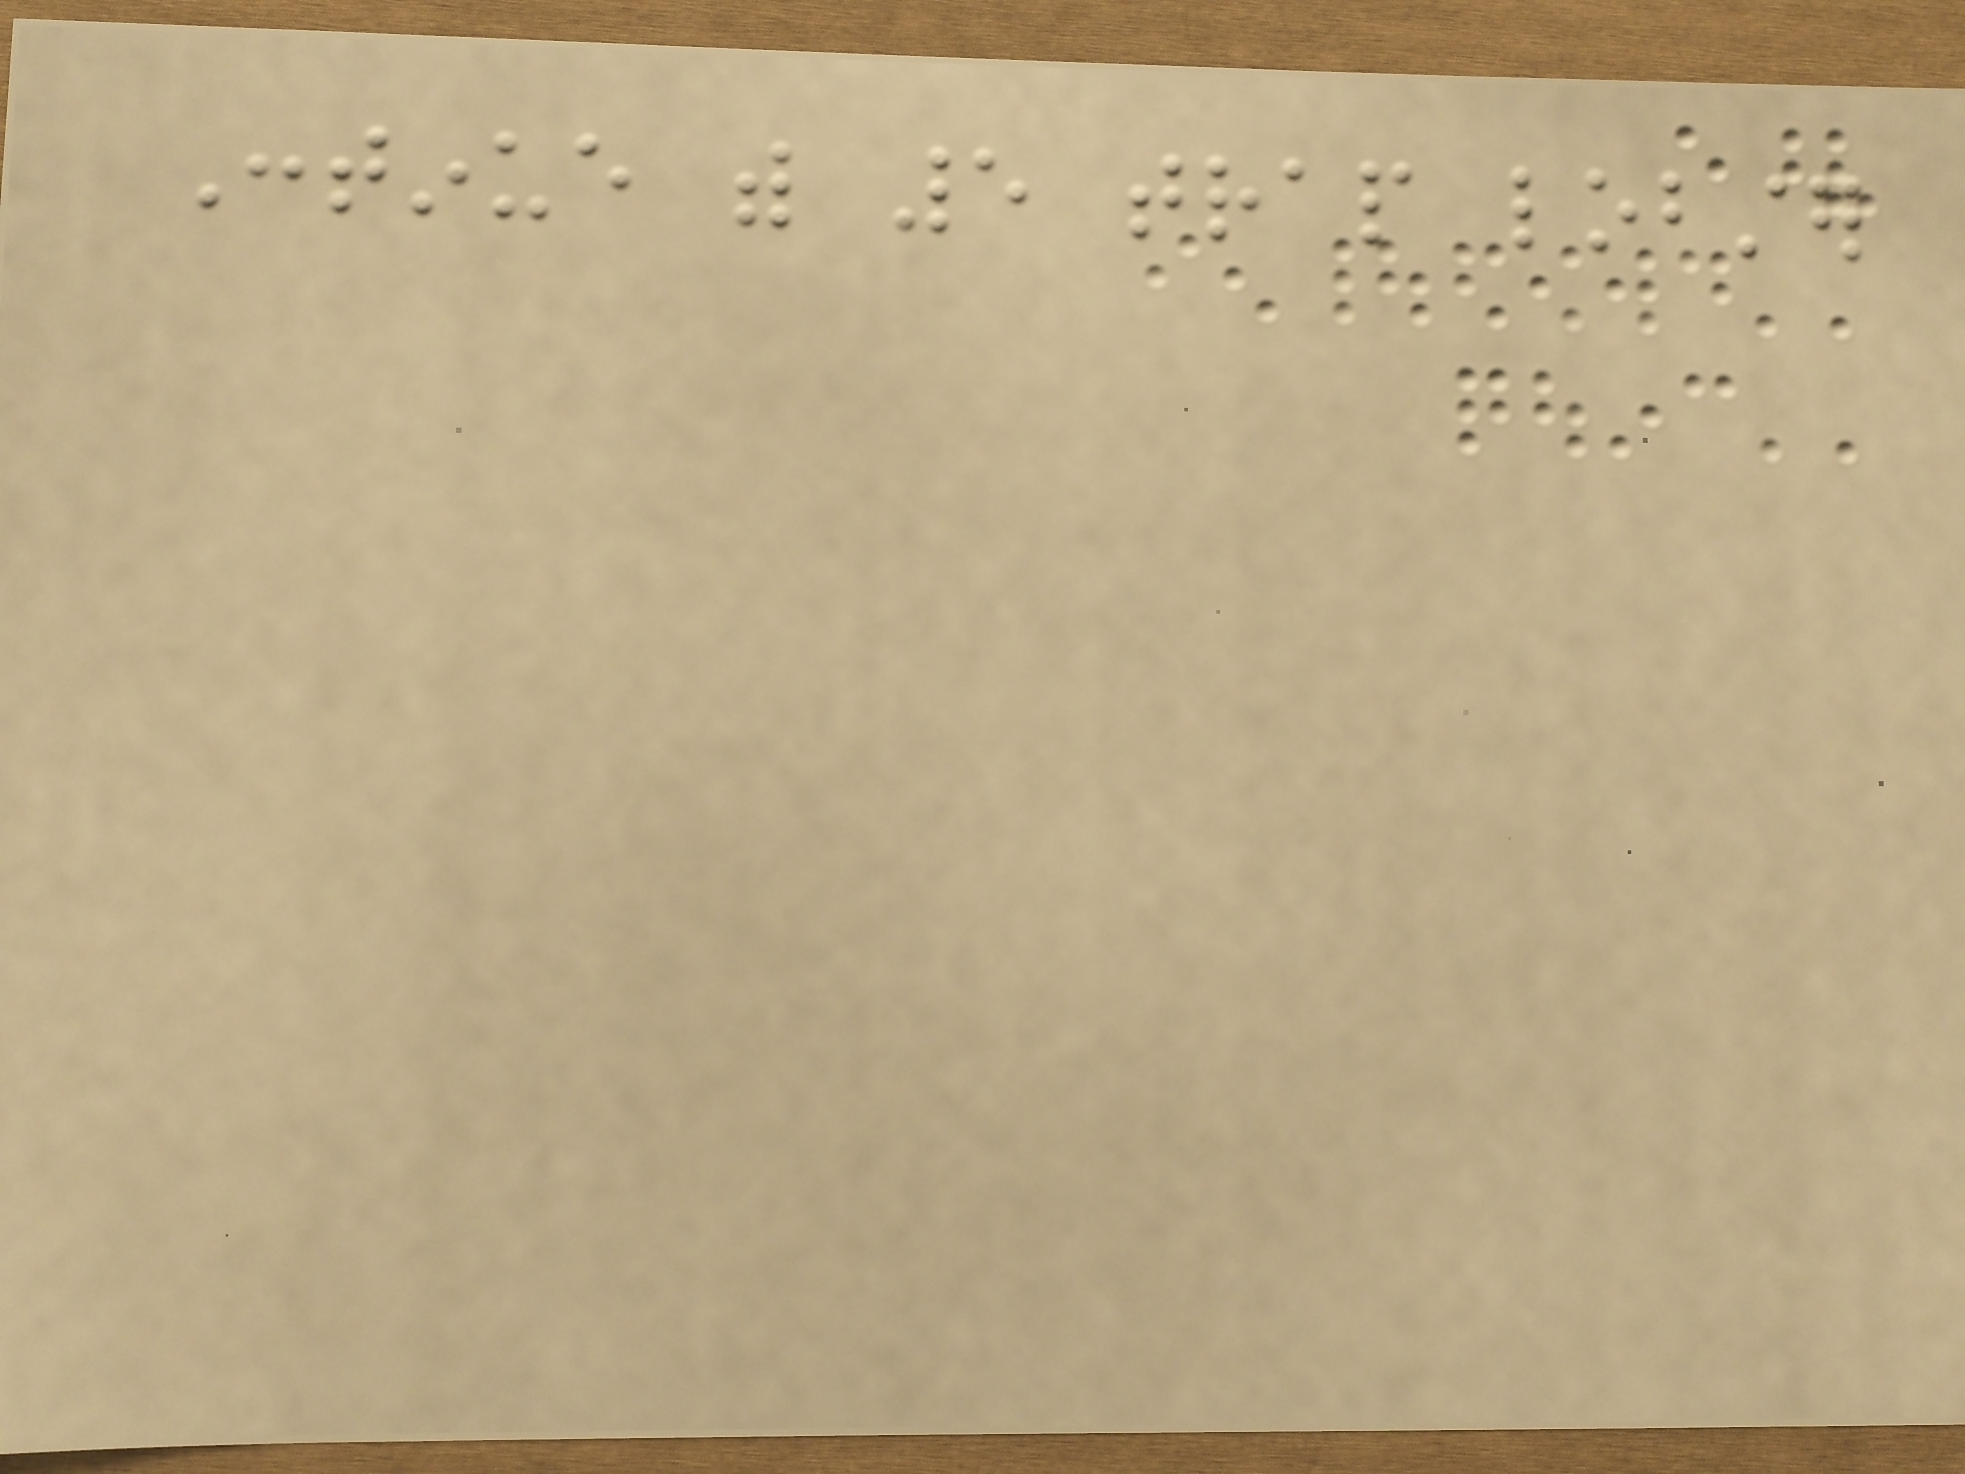Continue with 5 trap lobster
